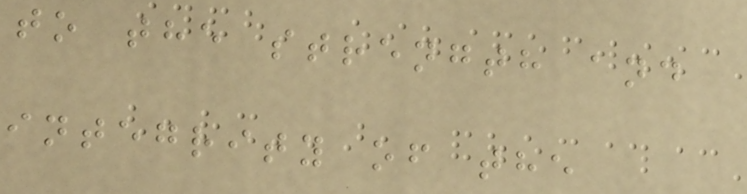to the strength and
integrity of the
